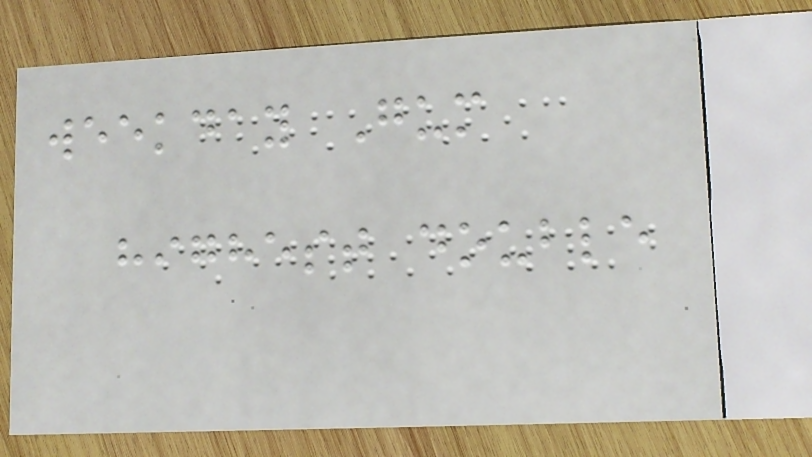weekday Gum
highest double
